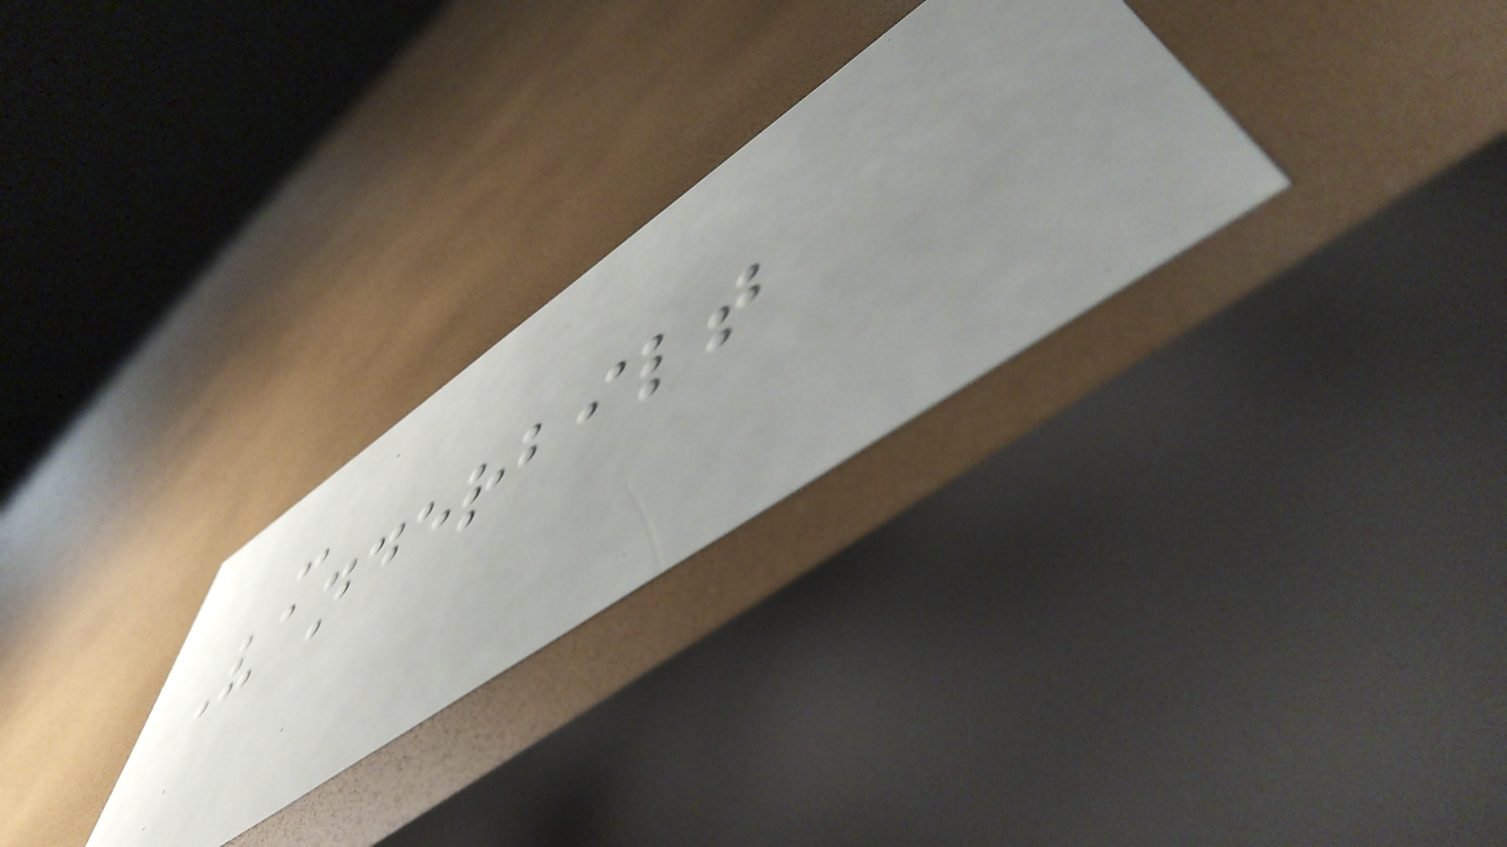-
Vanderbilt
